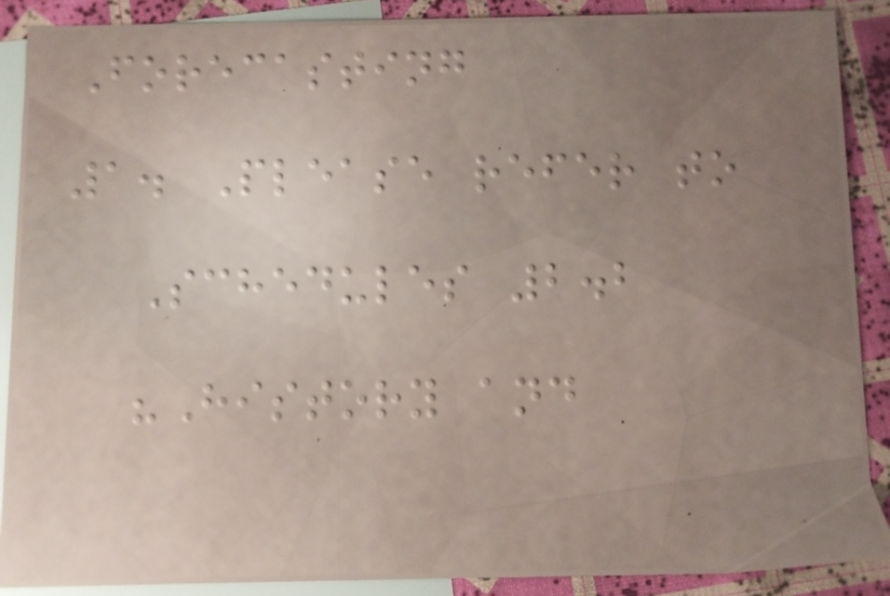Forecasting
1. Please refer to
Schedules 2.2
"History and
